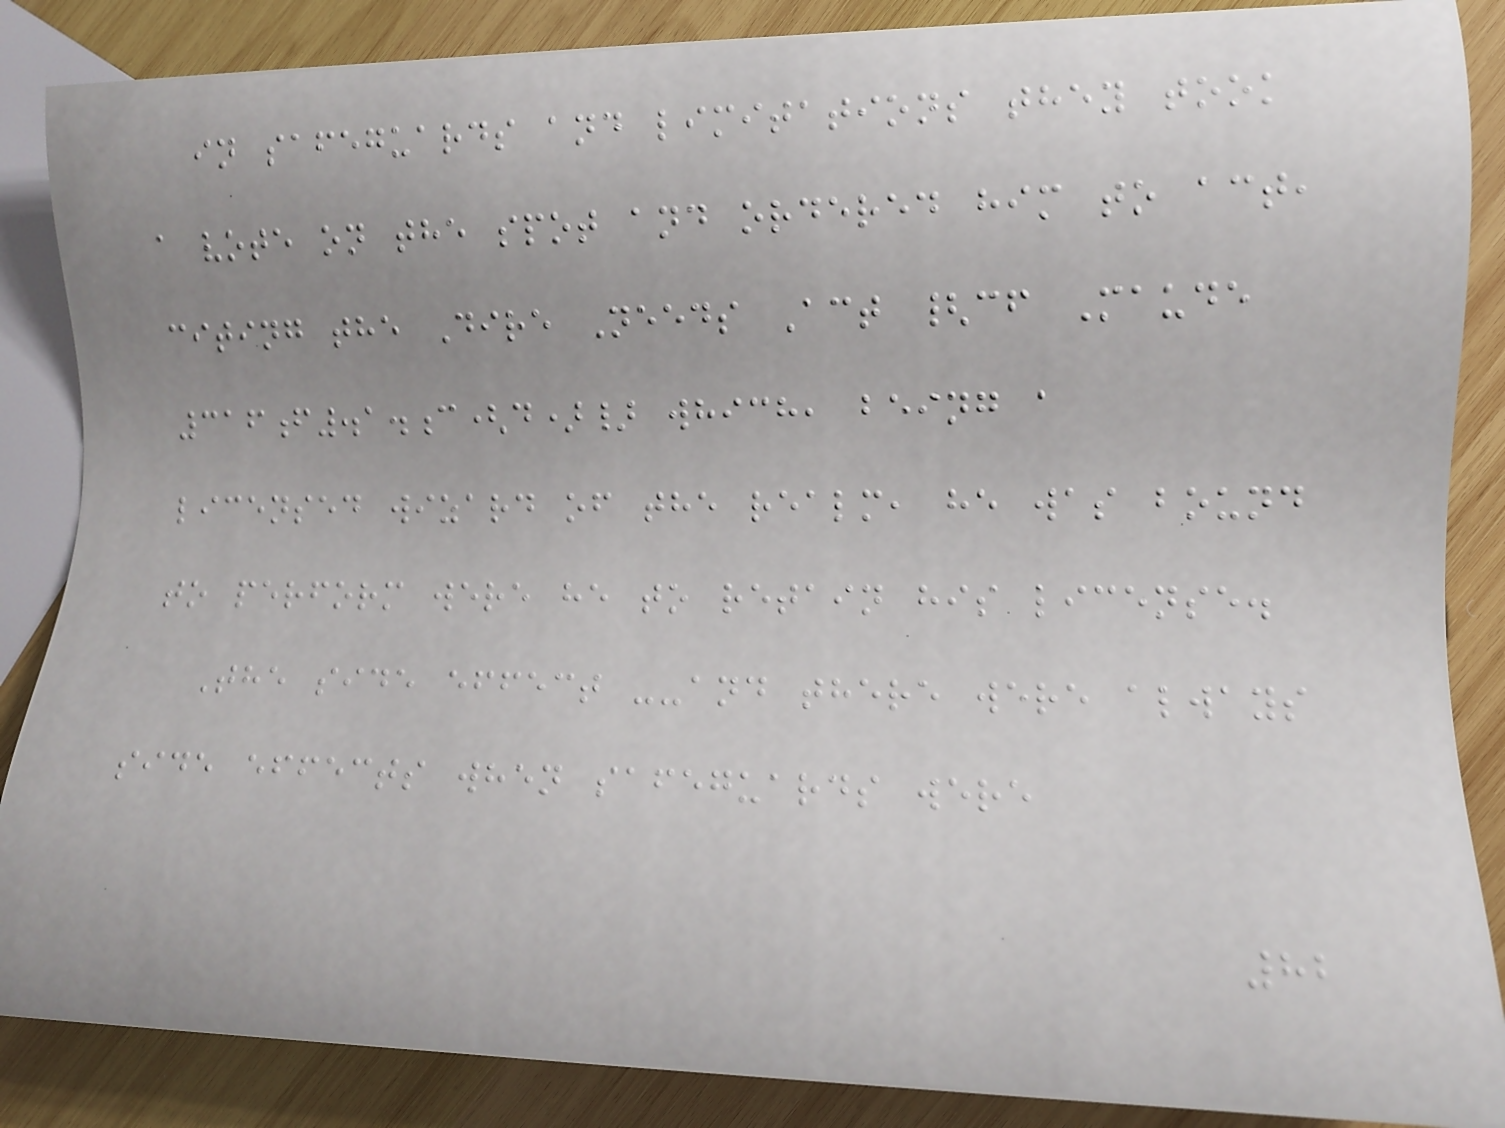in safeguards and limitations they took
a vote on the spot and ordered him to act,
citing the Dire Needs Act {cf Maude
316f.1.c(d)} which, being a
licensed wizard of the realm, he was bound
to perform were he to retain his license.
The side effect --and there were always
side effects when safeguards were
82
